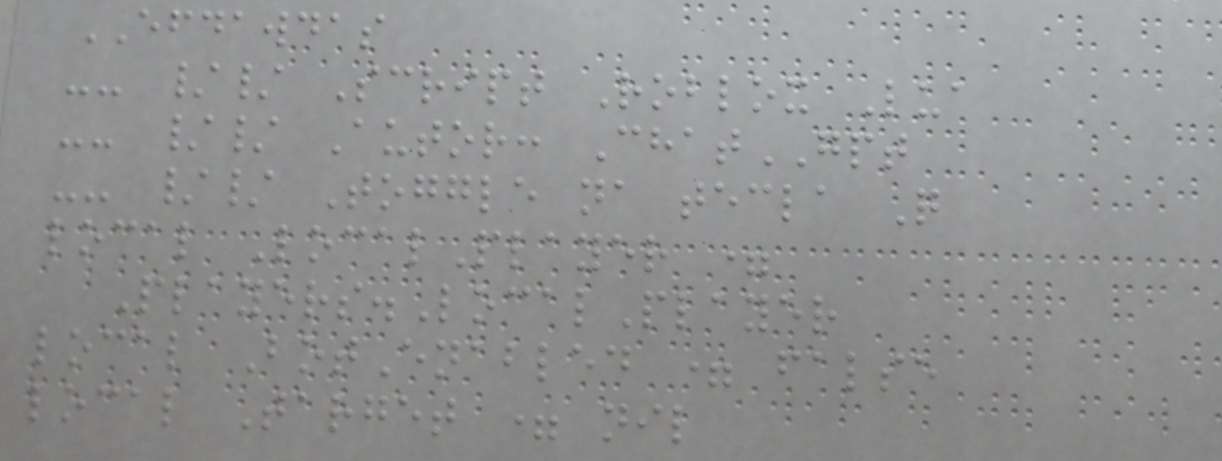EFDAWDAS
-- // Script Roblox Lua
-- // Autor: ChatGPT
-- // Toggle na tecla Q
local LocalPlayer =
Players.LocalPlayer
local BotEnabled = false
local Target = nil
